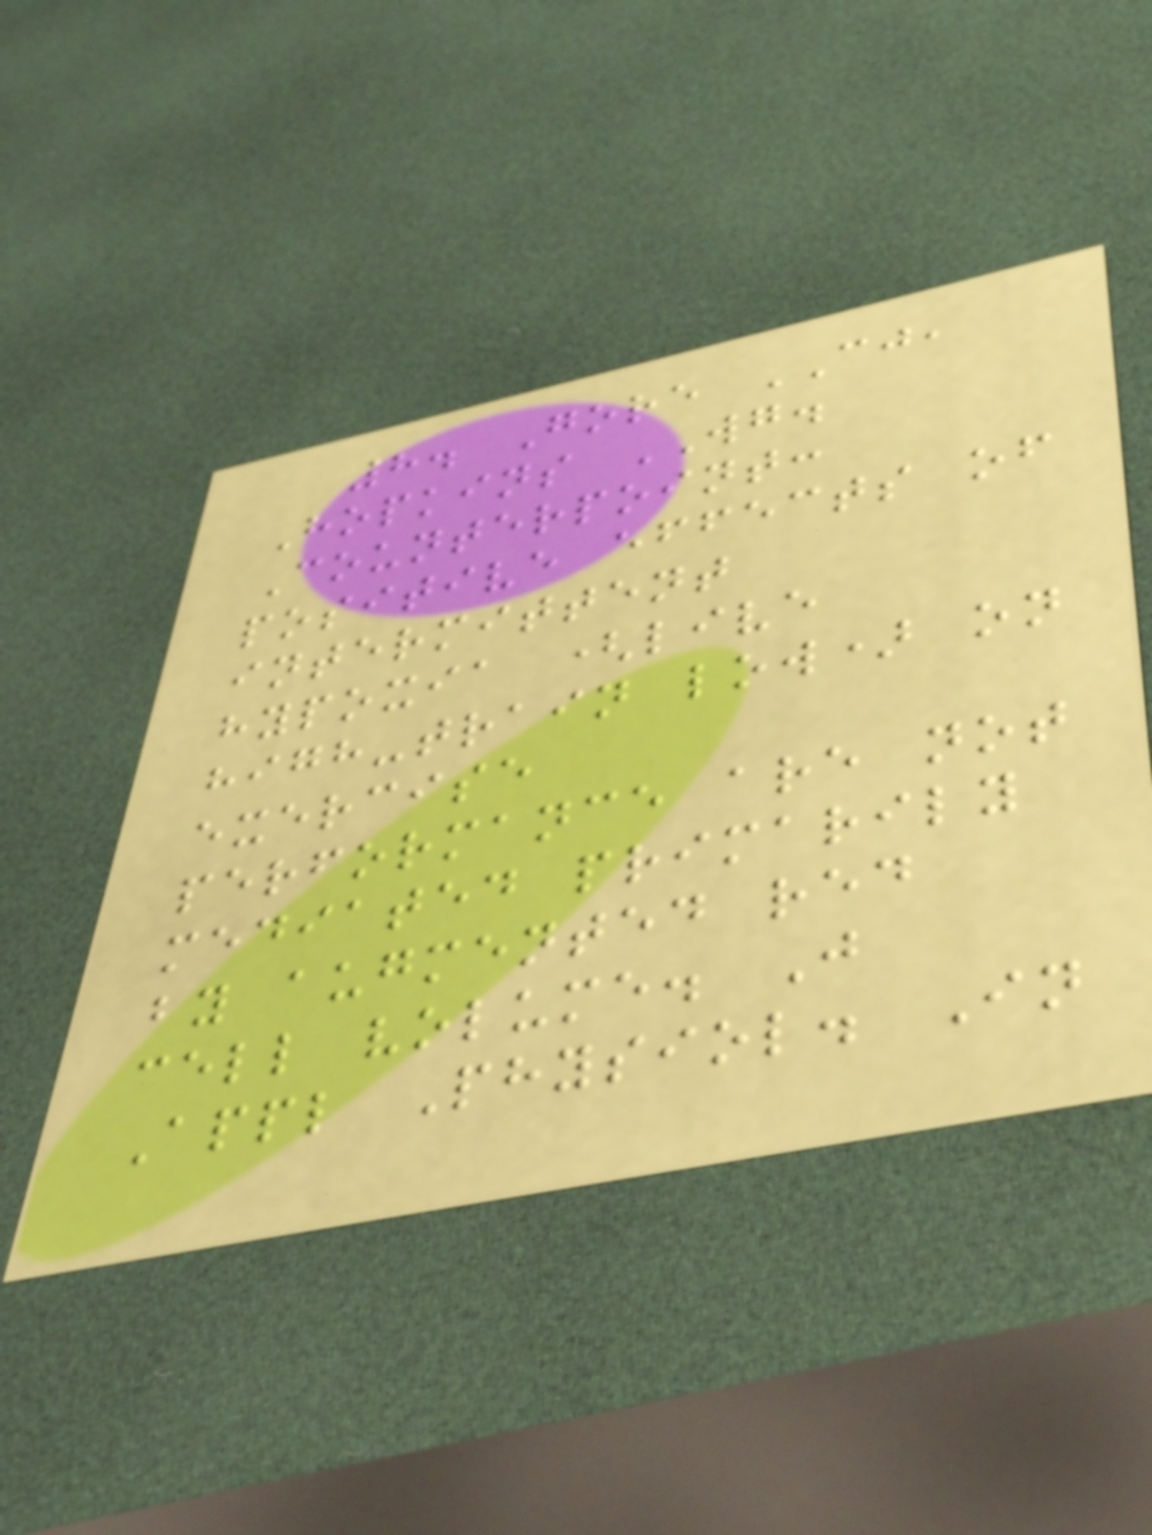8. Gore CJ,
Hopkins WG.
Counterpoint:
positive effects of
intermittent
hypoxia (live
high-train low) on
exercise
performance are not
mediated primarily
by augmented red
cell volume. J
Appl Physiol. In
